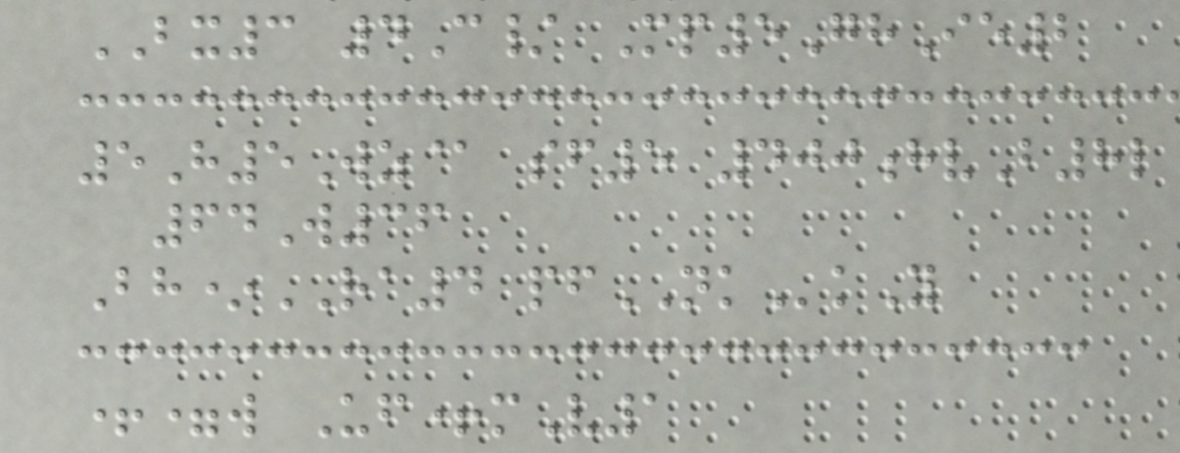BX3 4C/ Mp5GhIe2
5H5Wz@ sf5 400hvB8l
64W36
Bh*RA4 pfNKkY
+=w Uf+mV1
